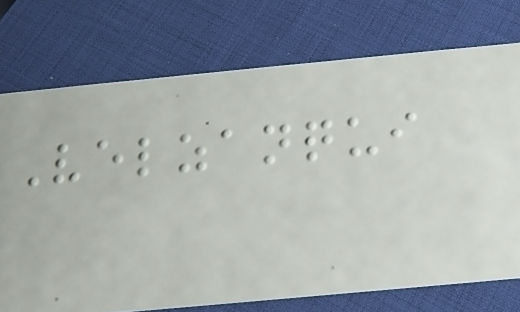Velzanqui
